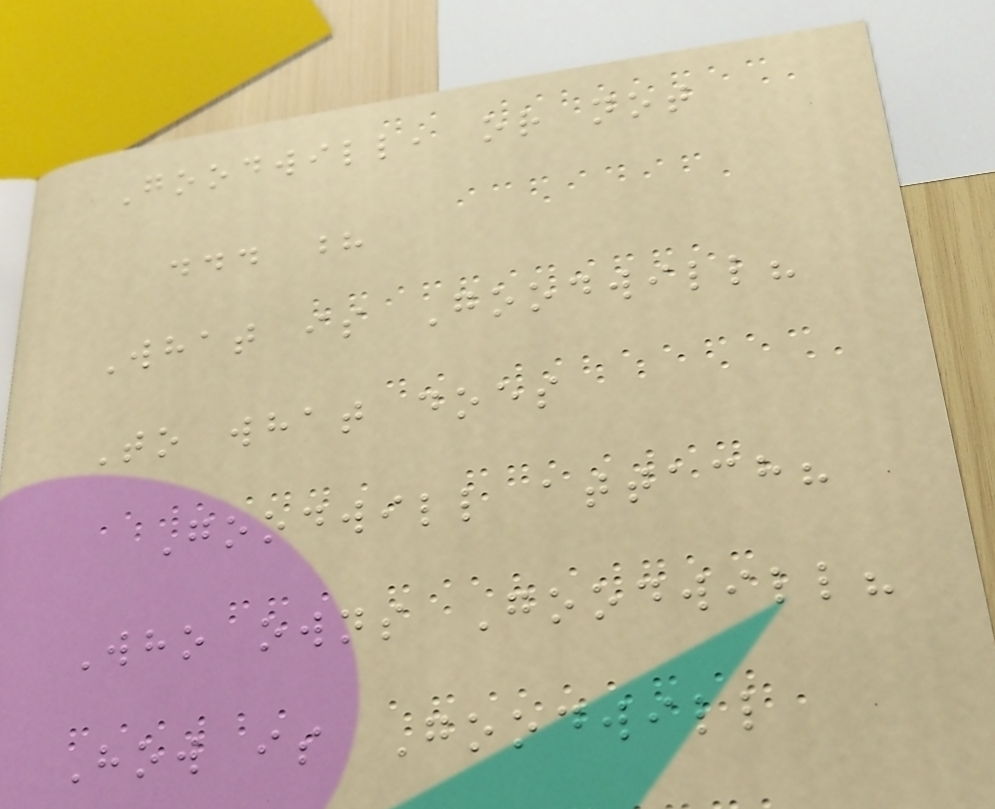Goodwill, or not
... ?
What is Goodwill?
To what does
Goodwill attach?
Who owns Goodwill?
How is Goodwill
